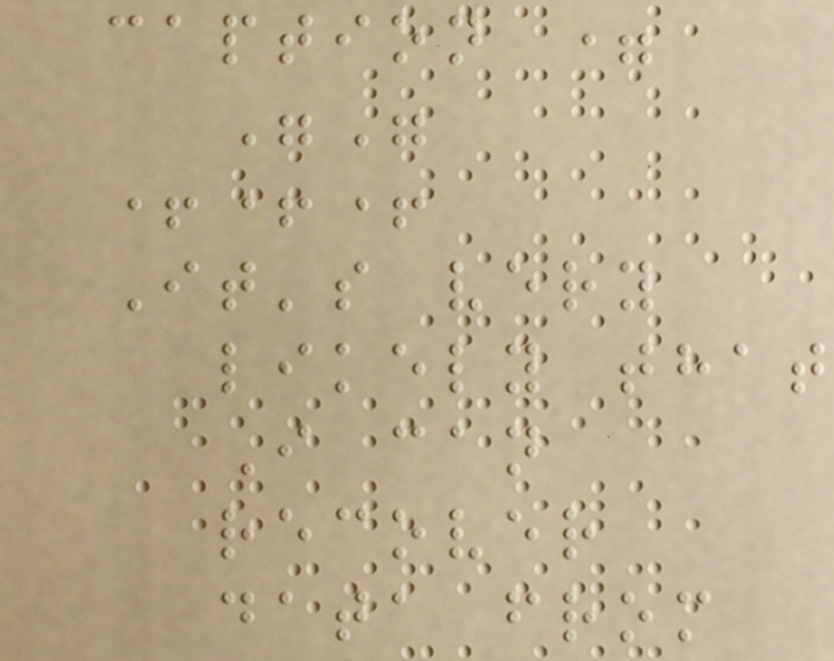caption =
""
+++
It's very
likely that
I can
recover
data from
